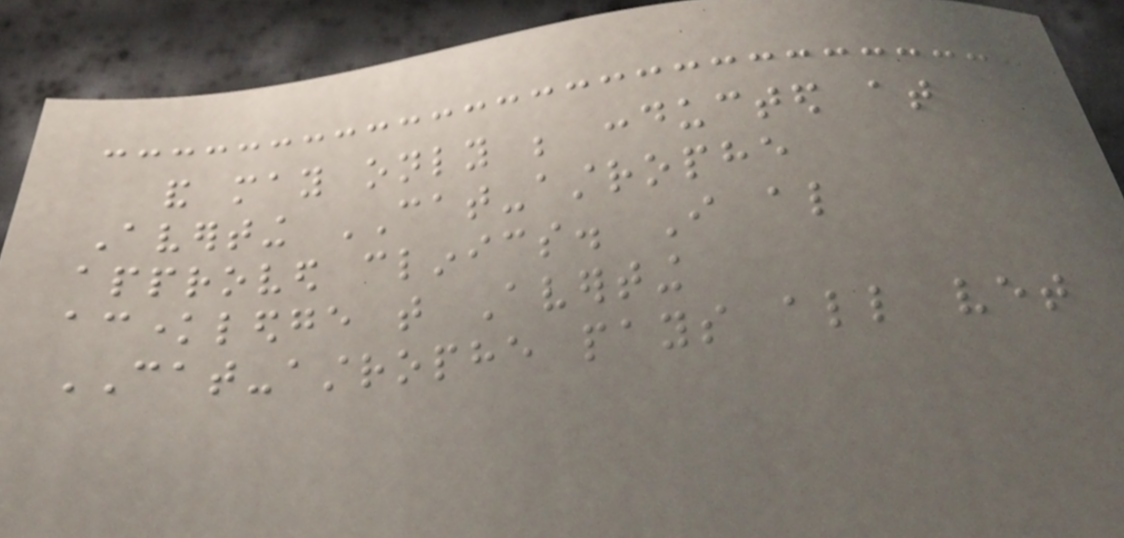and may only be conducted at
Averting CAT-astrophe
approved clinics. I also
acknowledge that Averting
CAT-astrophe pays all vet
